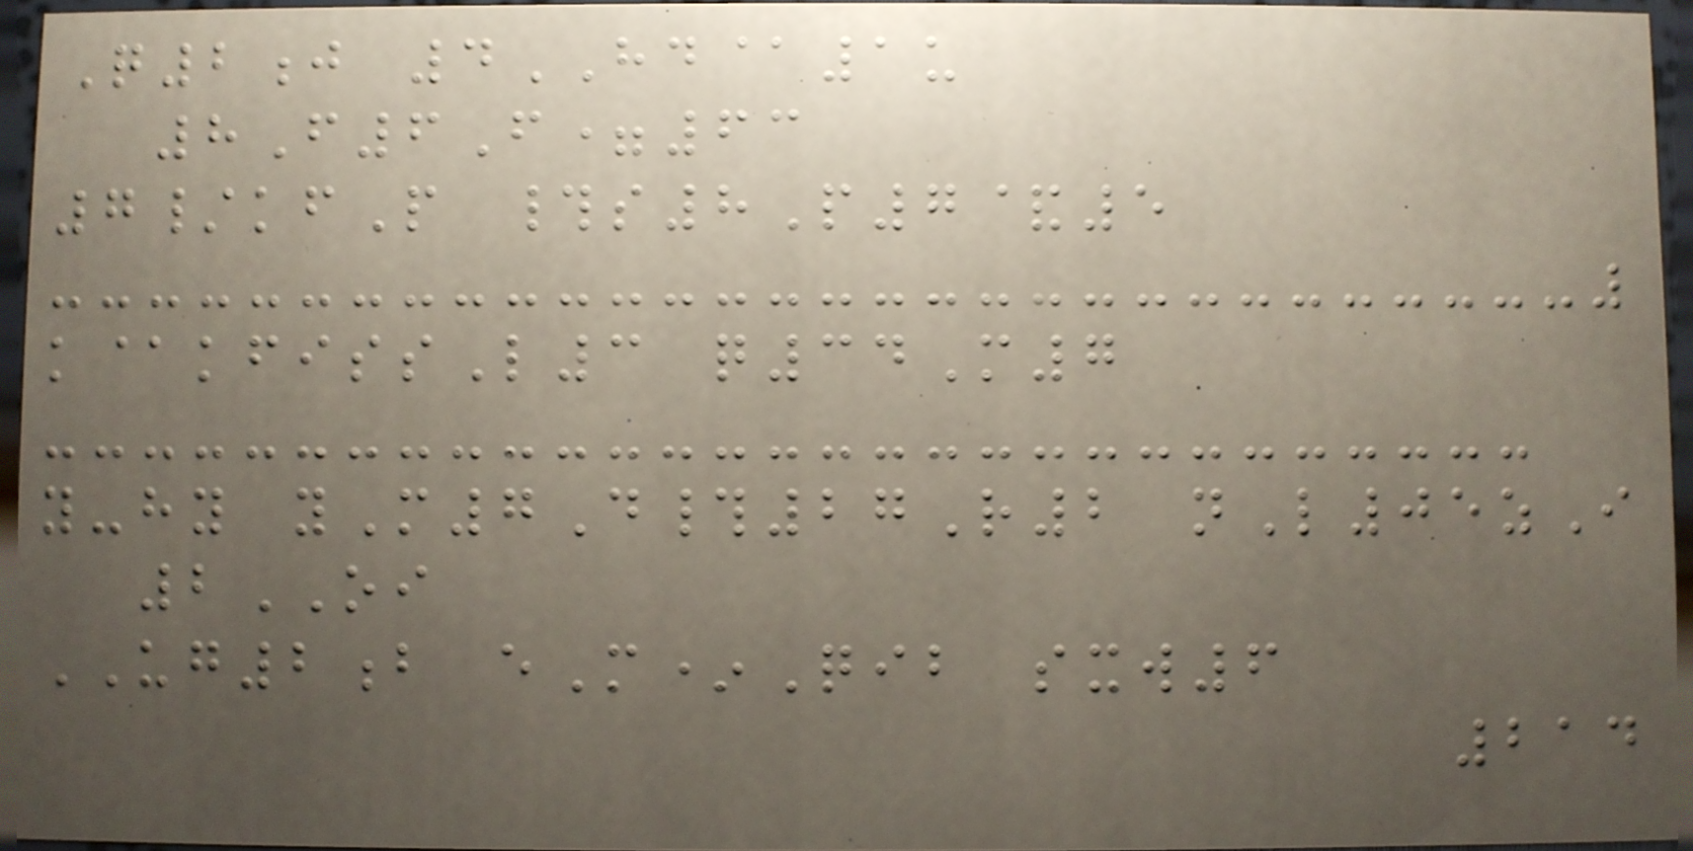Q2j 4HD@1u
8F6F=63
7/kfP #s8P7&5
k@kfissL3 q34M7
y-hy yM7D#27R2 nL05zI
2OI
UG2b eM*Qib sxw6
214
